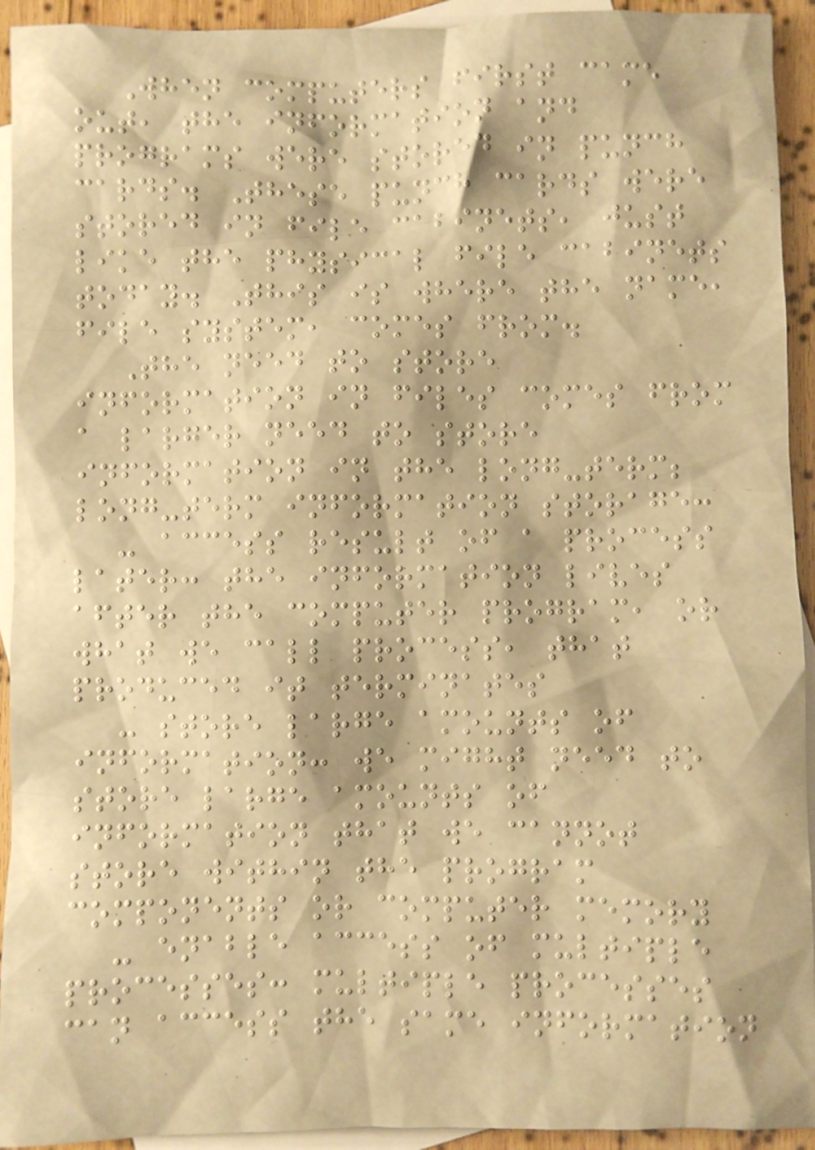When computers first came
out, the information and
programs were stored in punch
cards. These punch cards were
stored in file cabinets, just
like the physical file cabinets
today. This is where the name,
file system, comes from.
The need to store
information in files comes from
a larger need to store
information in the long-term;
long-term information storage:
- access result of a process
later: the information lives
after the computer program, or
what we call process, that
produced it terminates
- store large amounts of
information: we might need to
store large amounts of
information that we cannot
store within the program
components or computer memory
- enable access of multiple
processes: multiple processes
can access the same information
